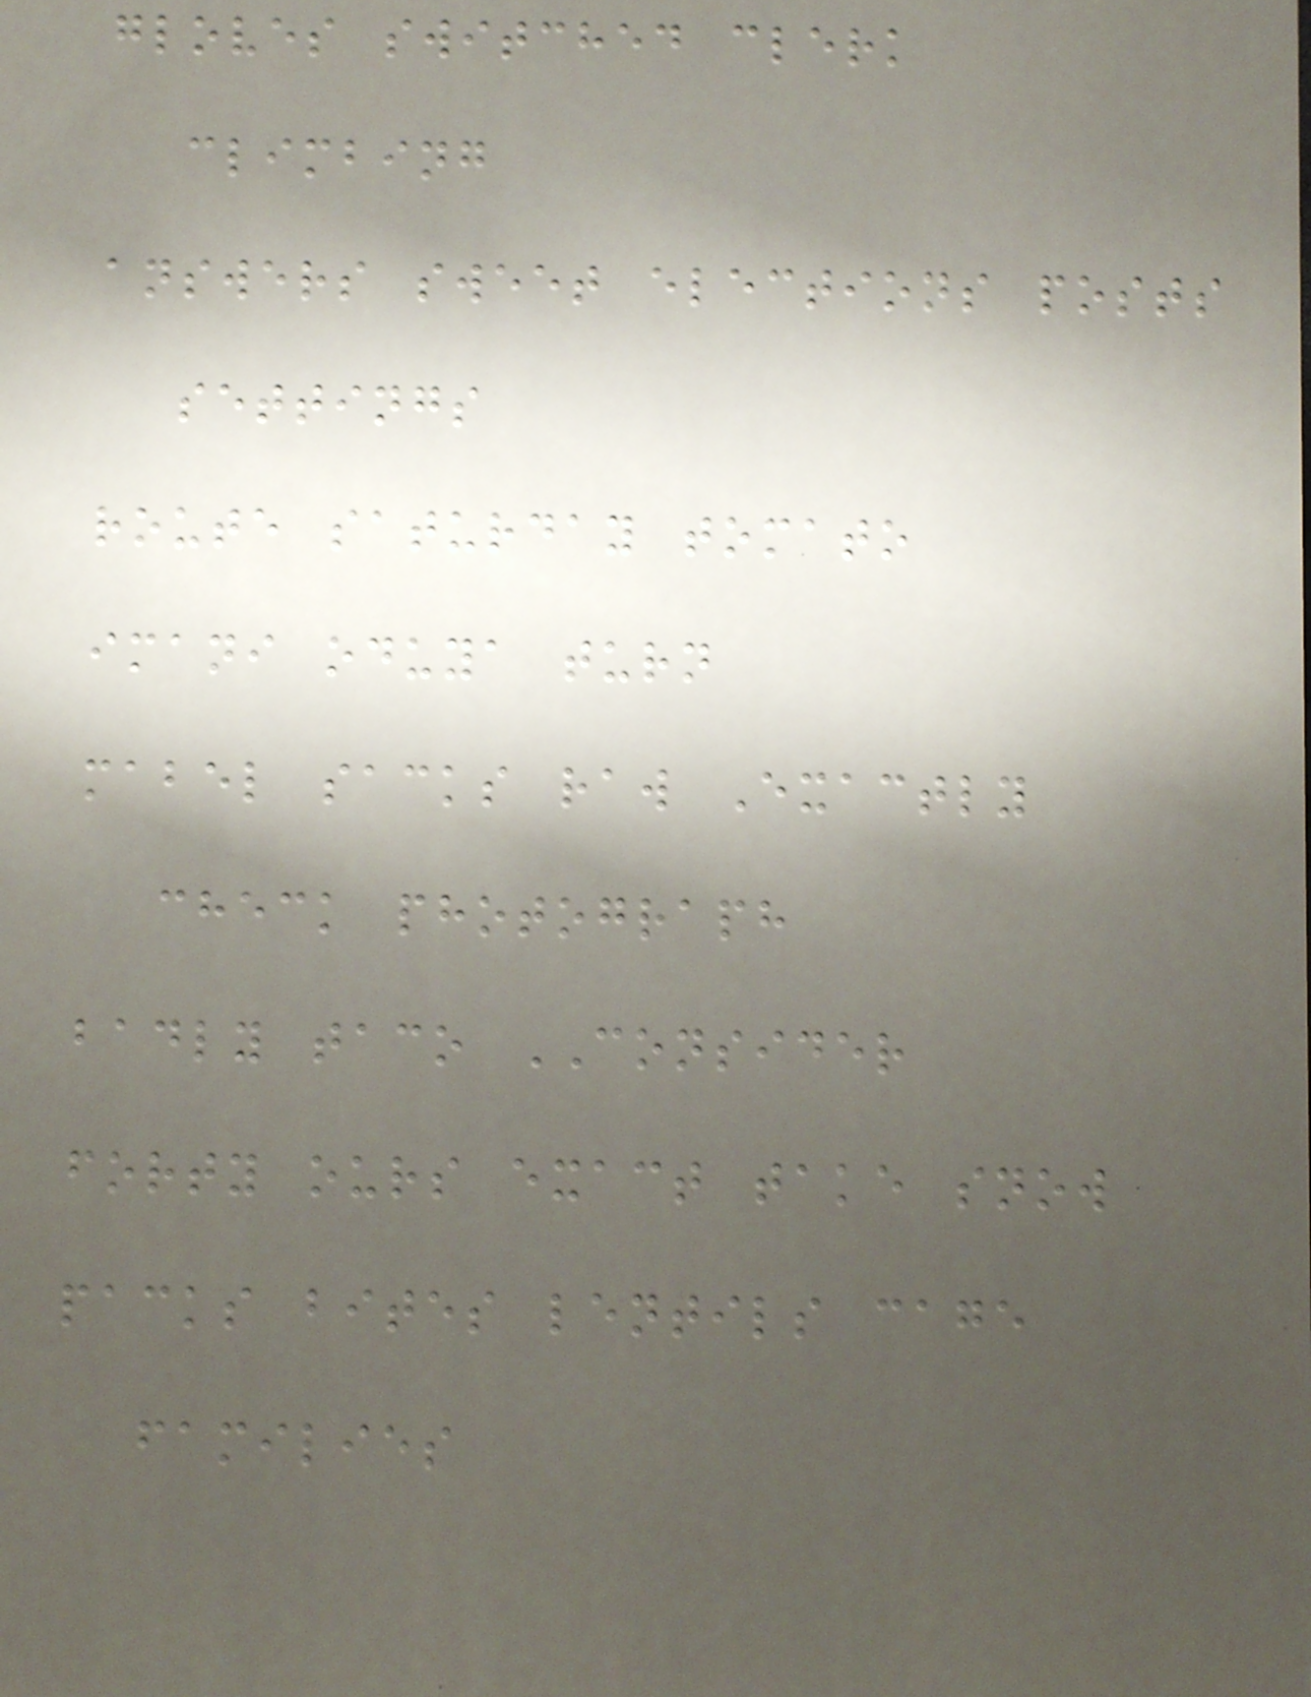gloves switched clerk
climbing
answers sweet elections posts
settings
route saturday tomato
imani oduya turn
mabel sacks raw Exactly
check photograph
badly taco CONSIDER
forty ours exact take snow
packs bites lentils cage
families
